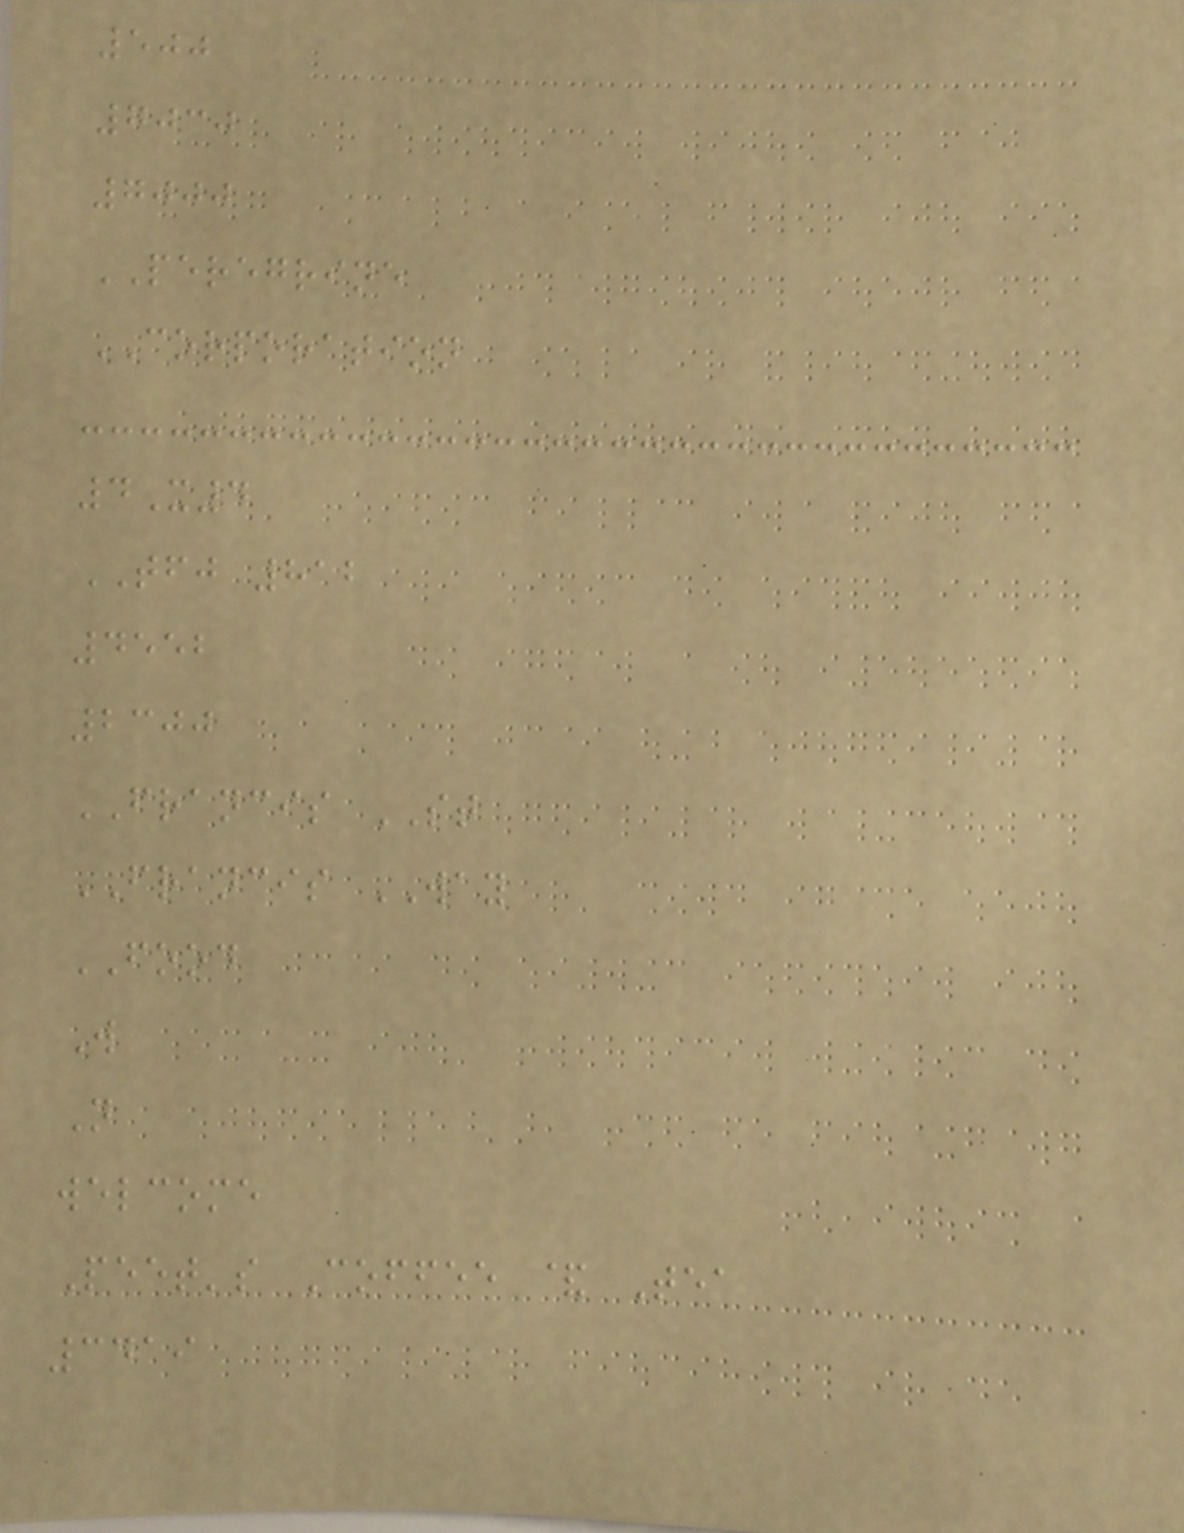500
7030
7000
PEREGRINE
CORPORATION
4X4
TFJ 812
4552
2300
FRANCIS ST
FRANCIS WAY
FOOD
W
N
welcome
Peet's Coffee & Tea
3419
